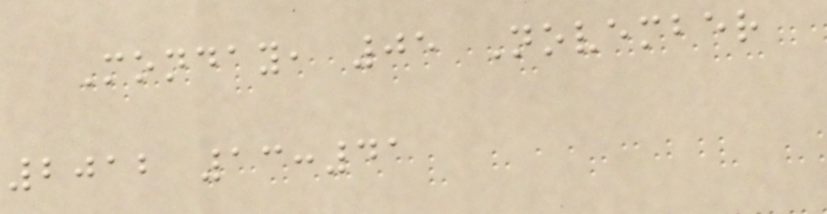Monday, 05 November
2012 13:41
